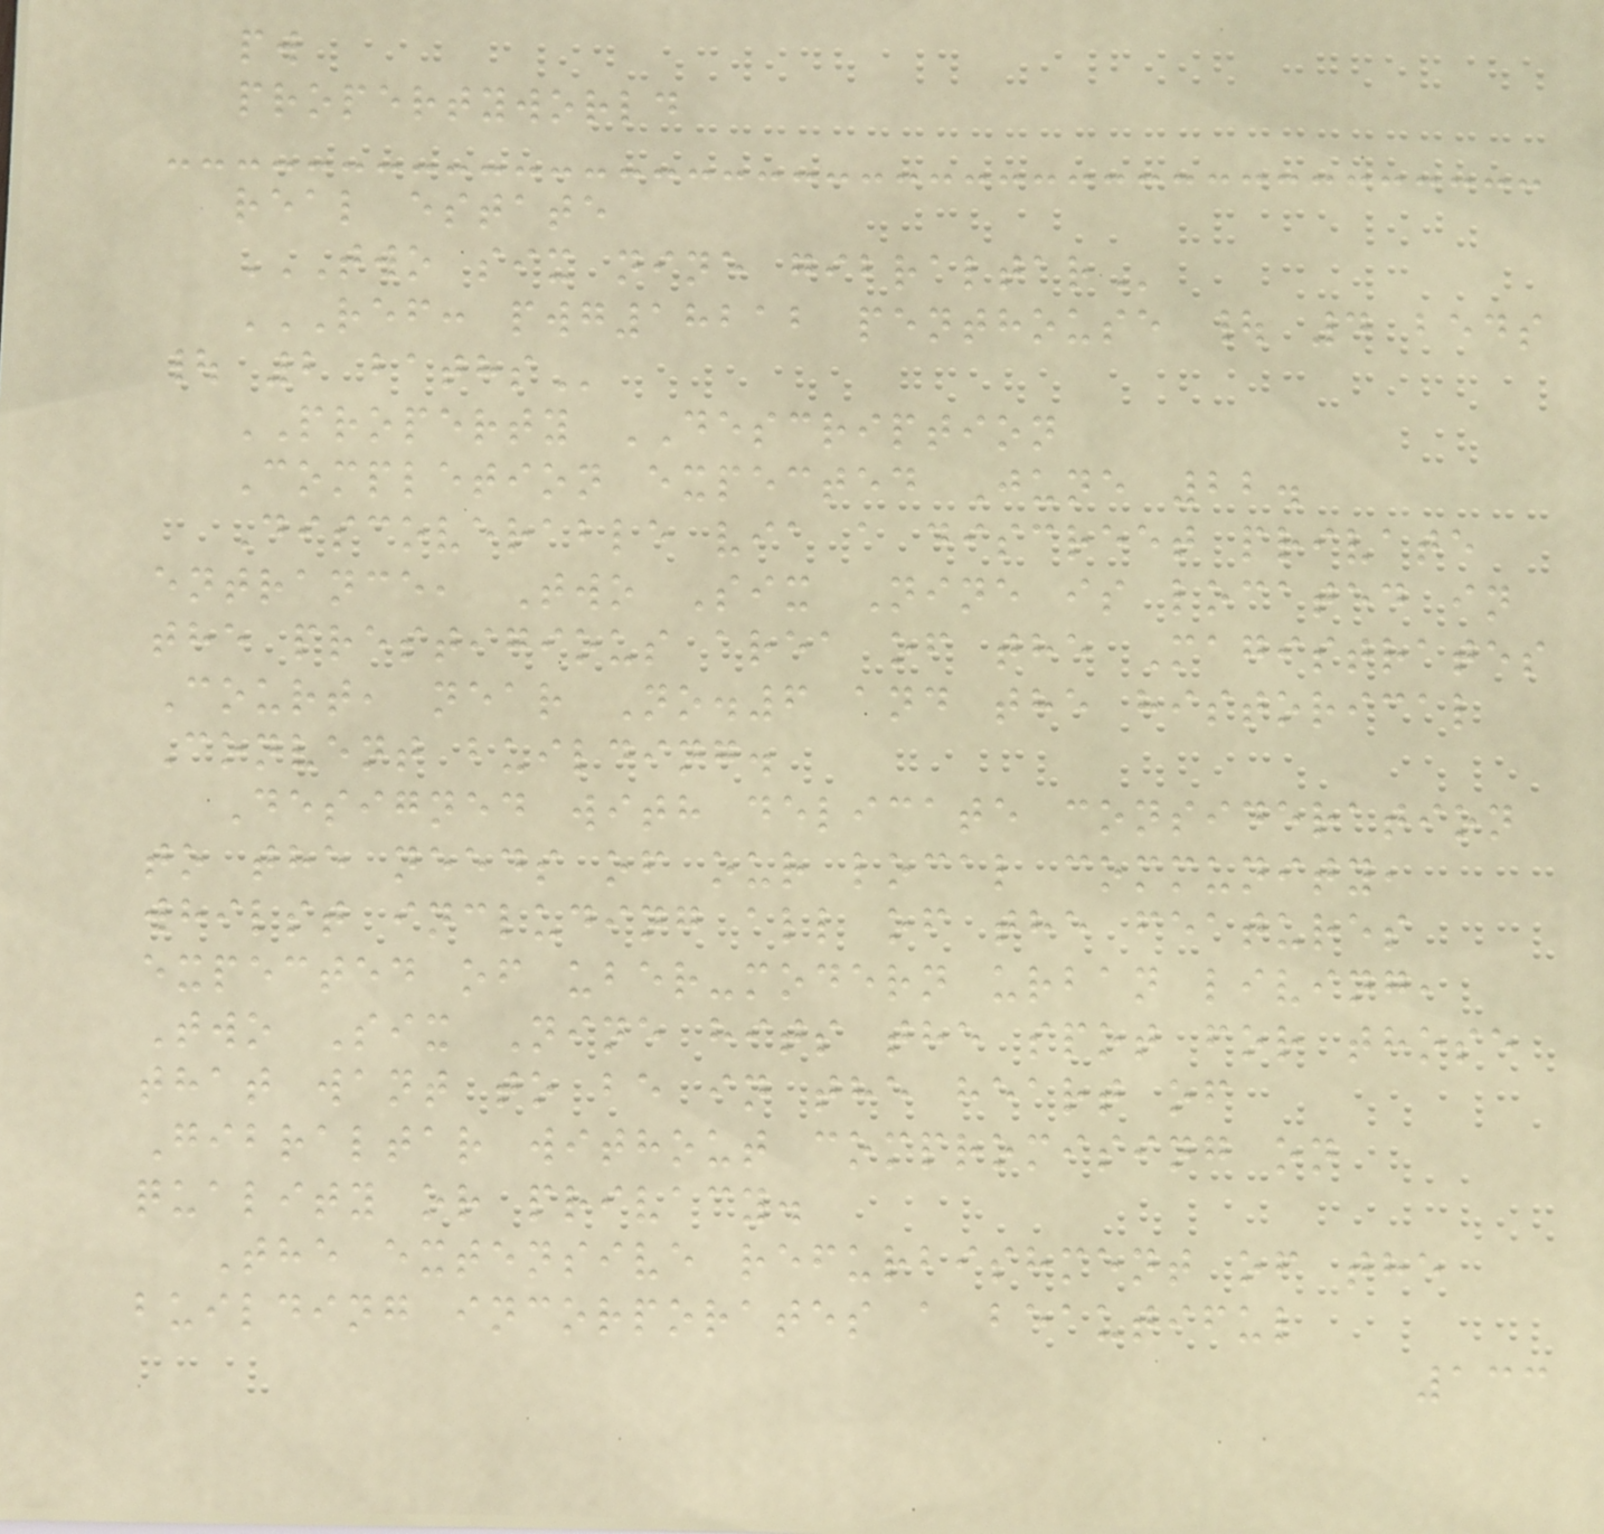pw
propertyworld
real estate
TWO SIX NINE GIBRALTAR
REF: PWG18212 PENTHOUSE | 4 BEDS
| 2 BATHS
PROPERTY DESCRIPTION
Completion expected June 22.
Discoverable via a discreet private
entrance, Two Six Nine is located in
the prestigious area of the Magistrates
Court, near No.6 and the historical
Convent building.
Designed with delicate consideration
to the needs of our local community,
whilst including all of the features
expected of uber-modern urban living,
Two Six Nine hits the spot for those
that want to be in the heart of
Gibraltar without compromising on
quality or privacy.
The extensive refurbishment of the
building incorporates a beautiful
133
